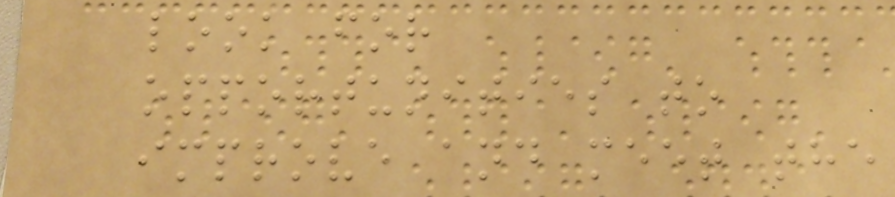look for
opportunities to
improve and meet the
